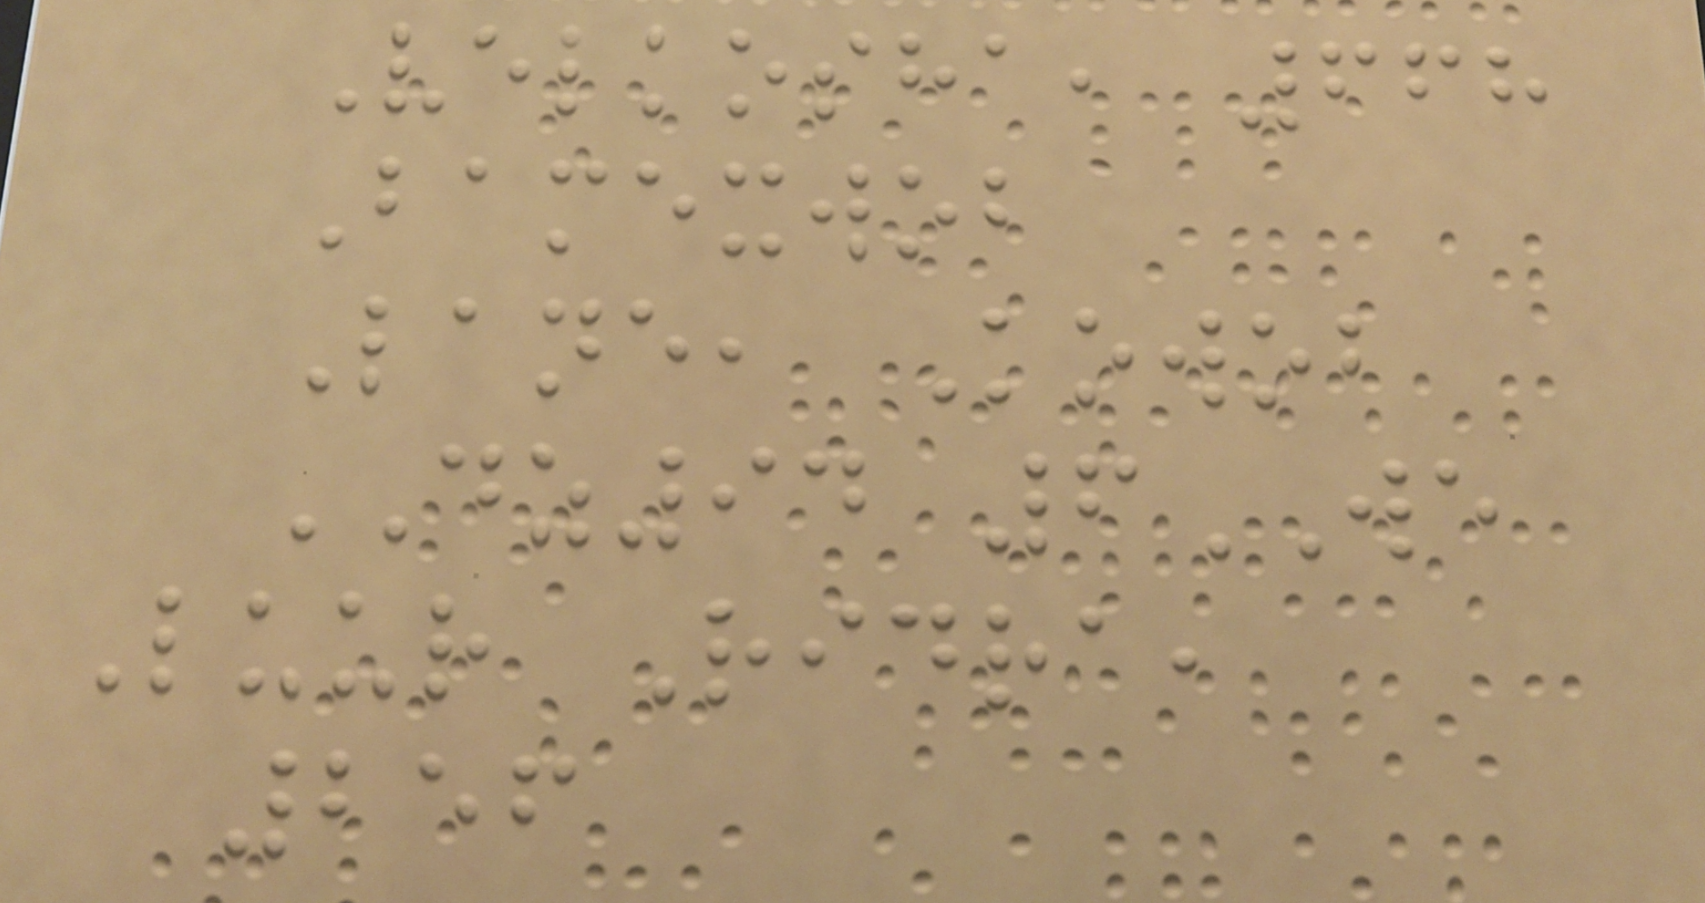Velkosha, 668
Bamexwob
Lane, Kowob
DZ94 6WE
Luur Ridra,
256
